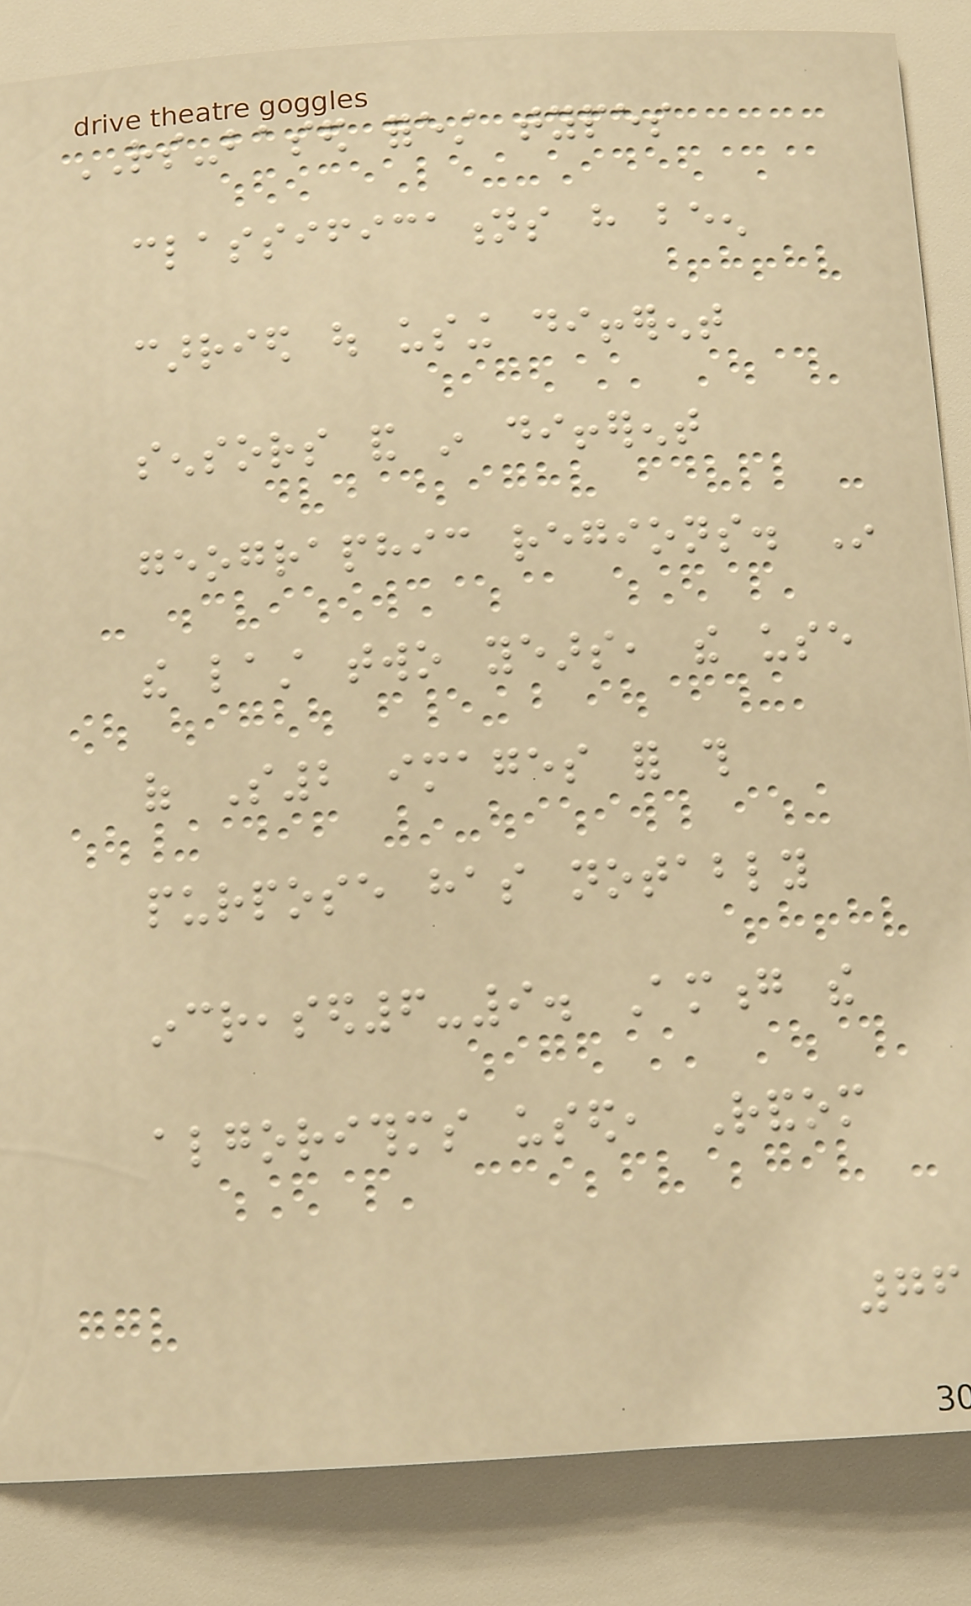RS-based forest types
classifications have been
carried out using different
sensors and in different
geographic regions. In
the last two years, the use
of S2 images for this
purpose has notably
increased6-9. Among the
algorithms used, Random
76
